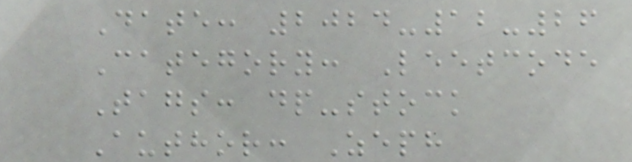Date: 2024-12-26
Category: Leetcode
Tags: dp-stock
Author: Zeph
